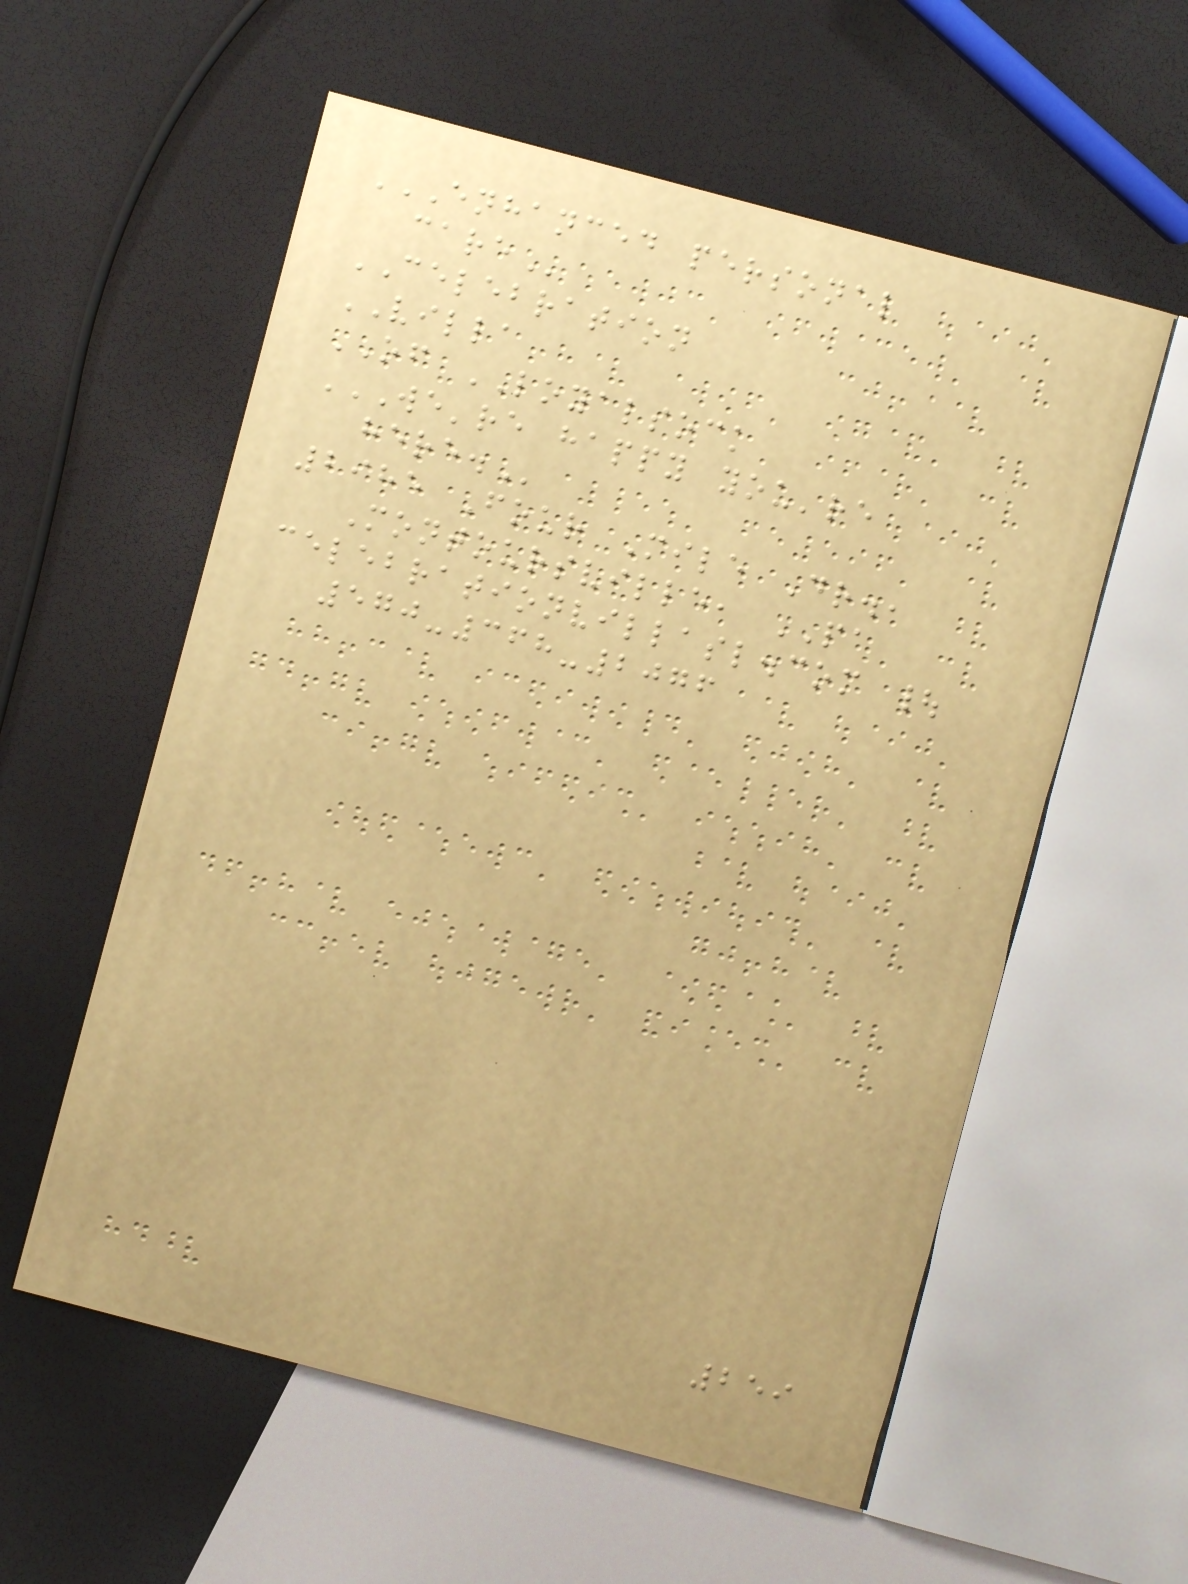ENHANCED PERSONAL
CARE
CELEBRATION
VILLA
OF LOYALSOCK
WE'RE HAPPY YOU'RE
HERE.
2985 Four Mile Dr.,
Montoursville, PA
celebrationvillasl.com |
570-368-2076
259
